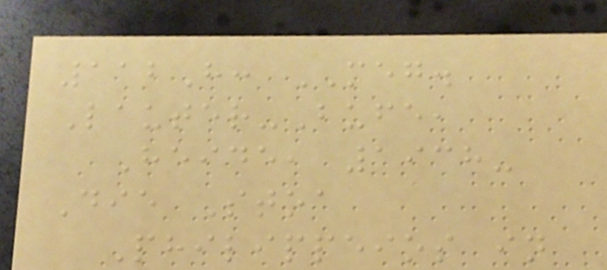112H: MEG.
Lauter-Bufe,
Heide, 1938-
Die Stoa
Philippeios in
